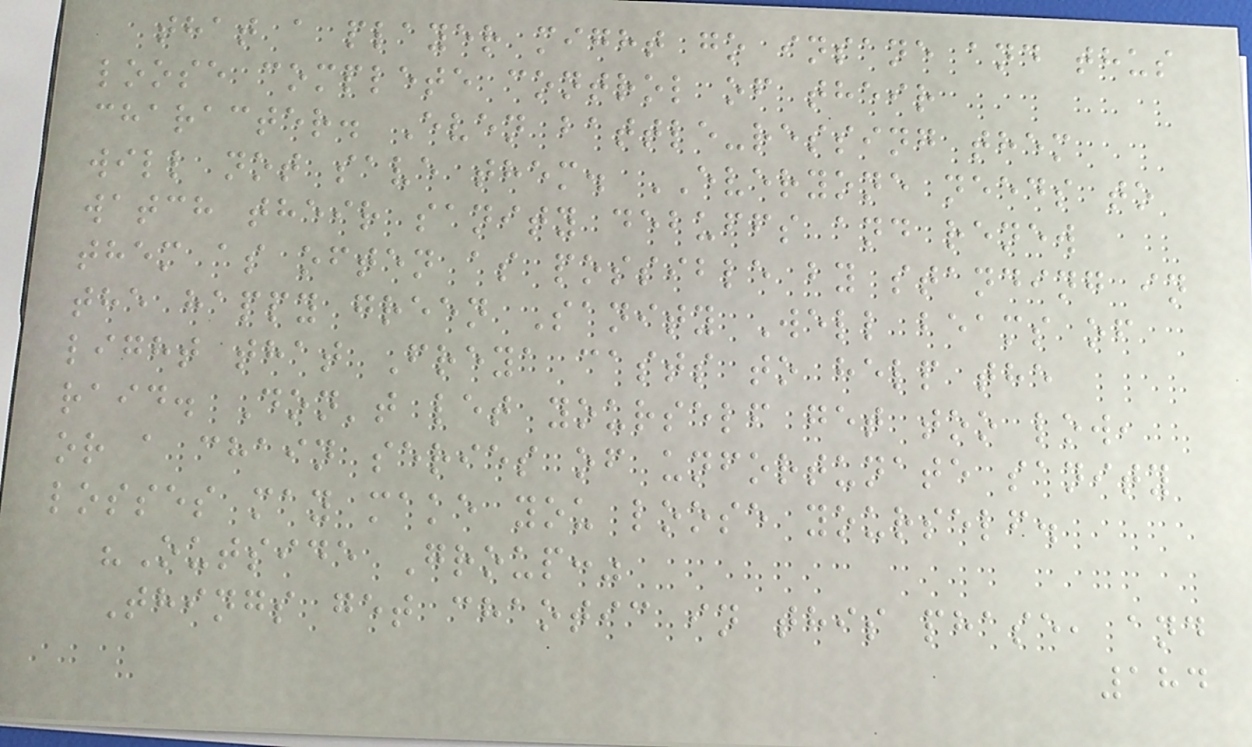that a player might go insane and thus
loose complete control of their
character. Even battle-ressing them
will not save them. EVERYONE needs to
watch their sanity debuffs and renew
them as often as possible by standing in
the happy green Sanity Well beams of
light that Freya casts to help the
raid. Don't let yourself get too low,
or a chain series of unfortunate sanity
losses may make you loose yourself.
"Outside Group:"
Things get chaotic in this phase, and
184
